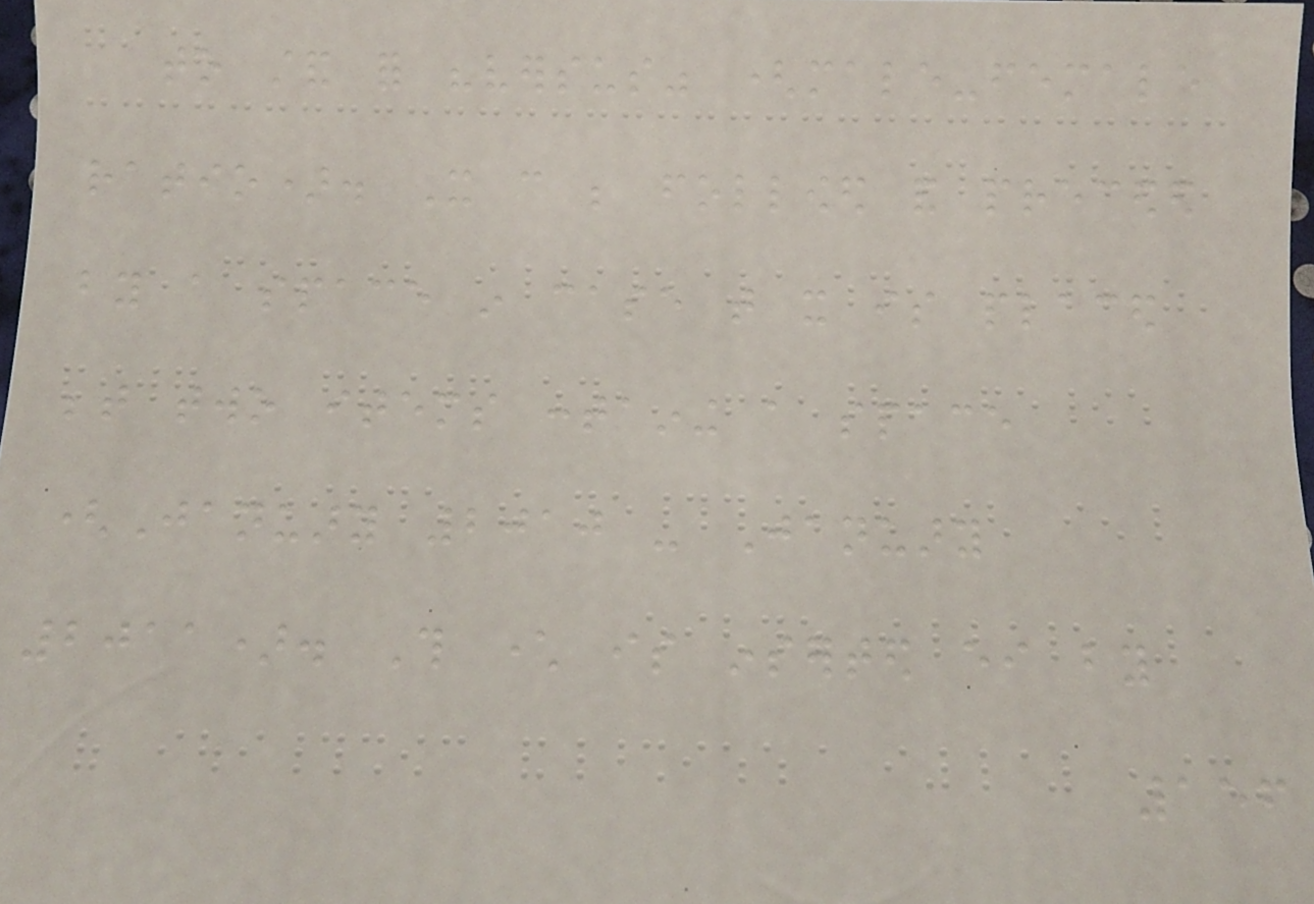to stand for "versus" (male-female
ratio). It can be followed and preceded
by a space in case that it is placed
between two items containing a space
(January 2010 - January
2011). This character is inserted either by
156
